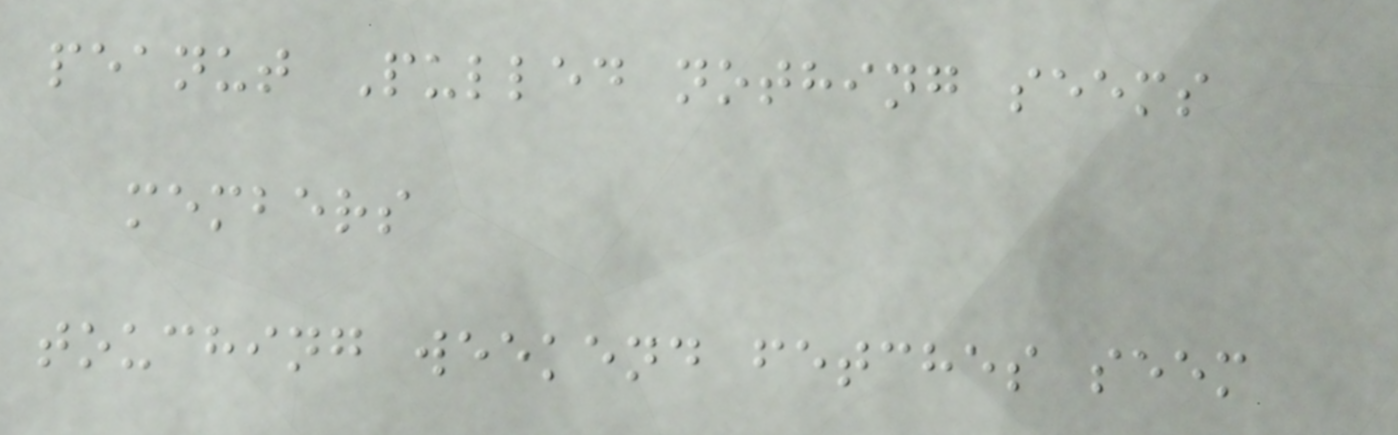peanut Pulled nothing seems
members
touching weekend fetches seem
